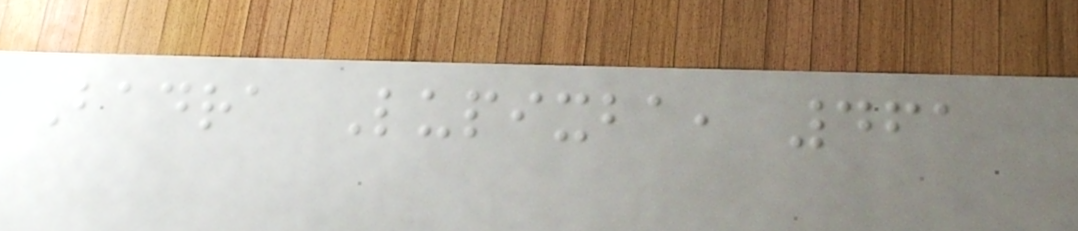Badra Lupixba, 461
